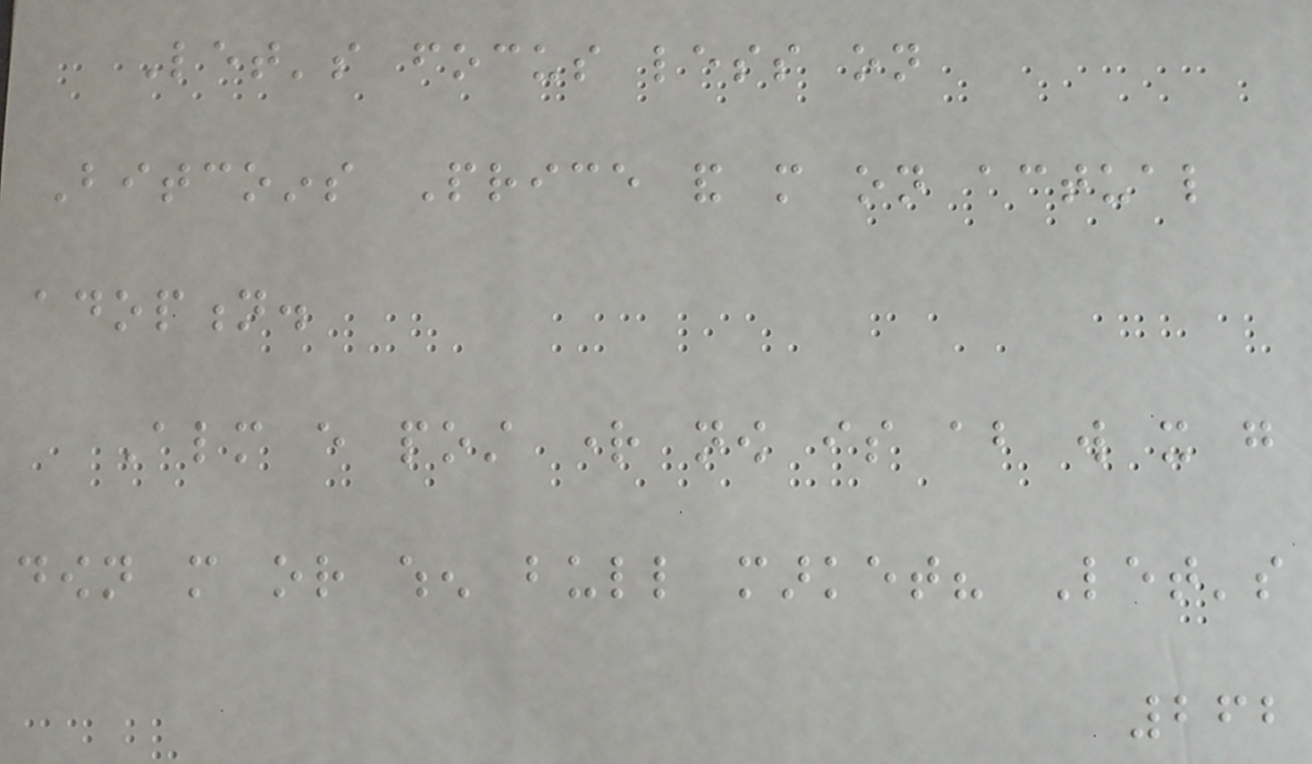Let's focus less on
Bitcoins Price and more on actual
adoption.
Almost every post right now is about will it go
down more or when bull market? Let's
262
